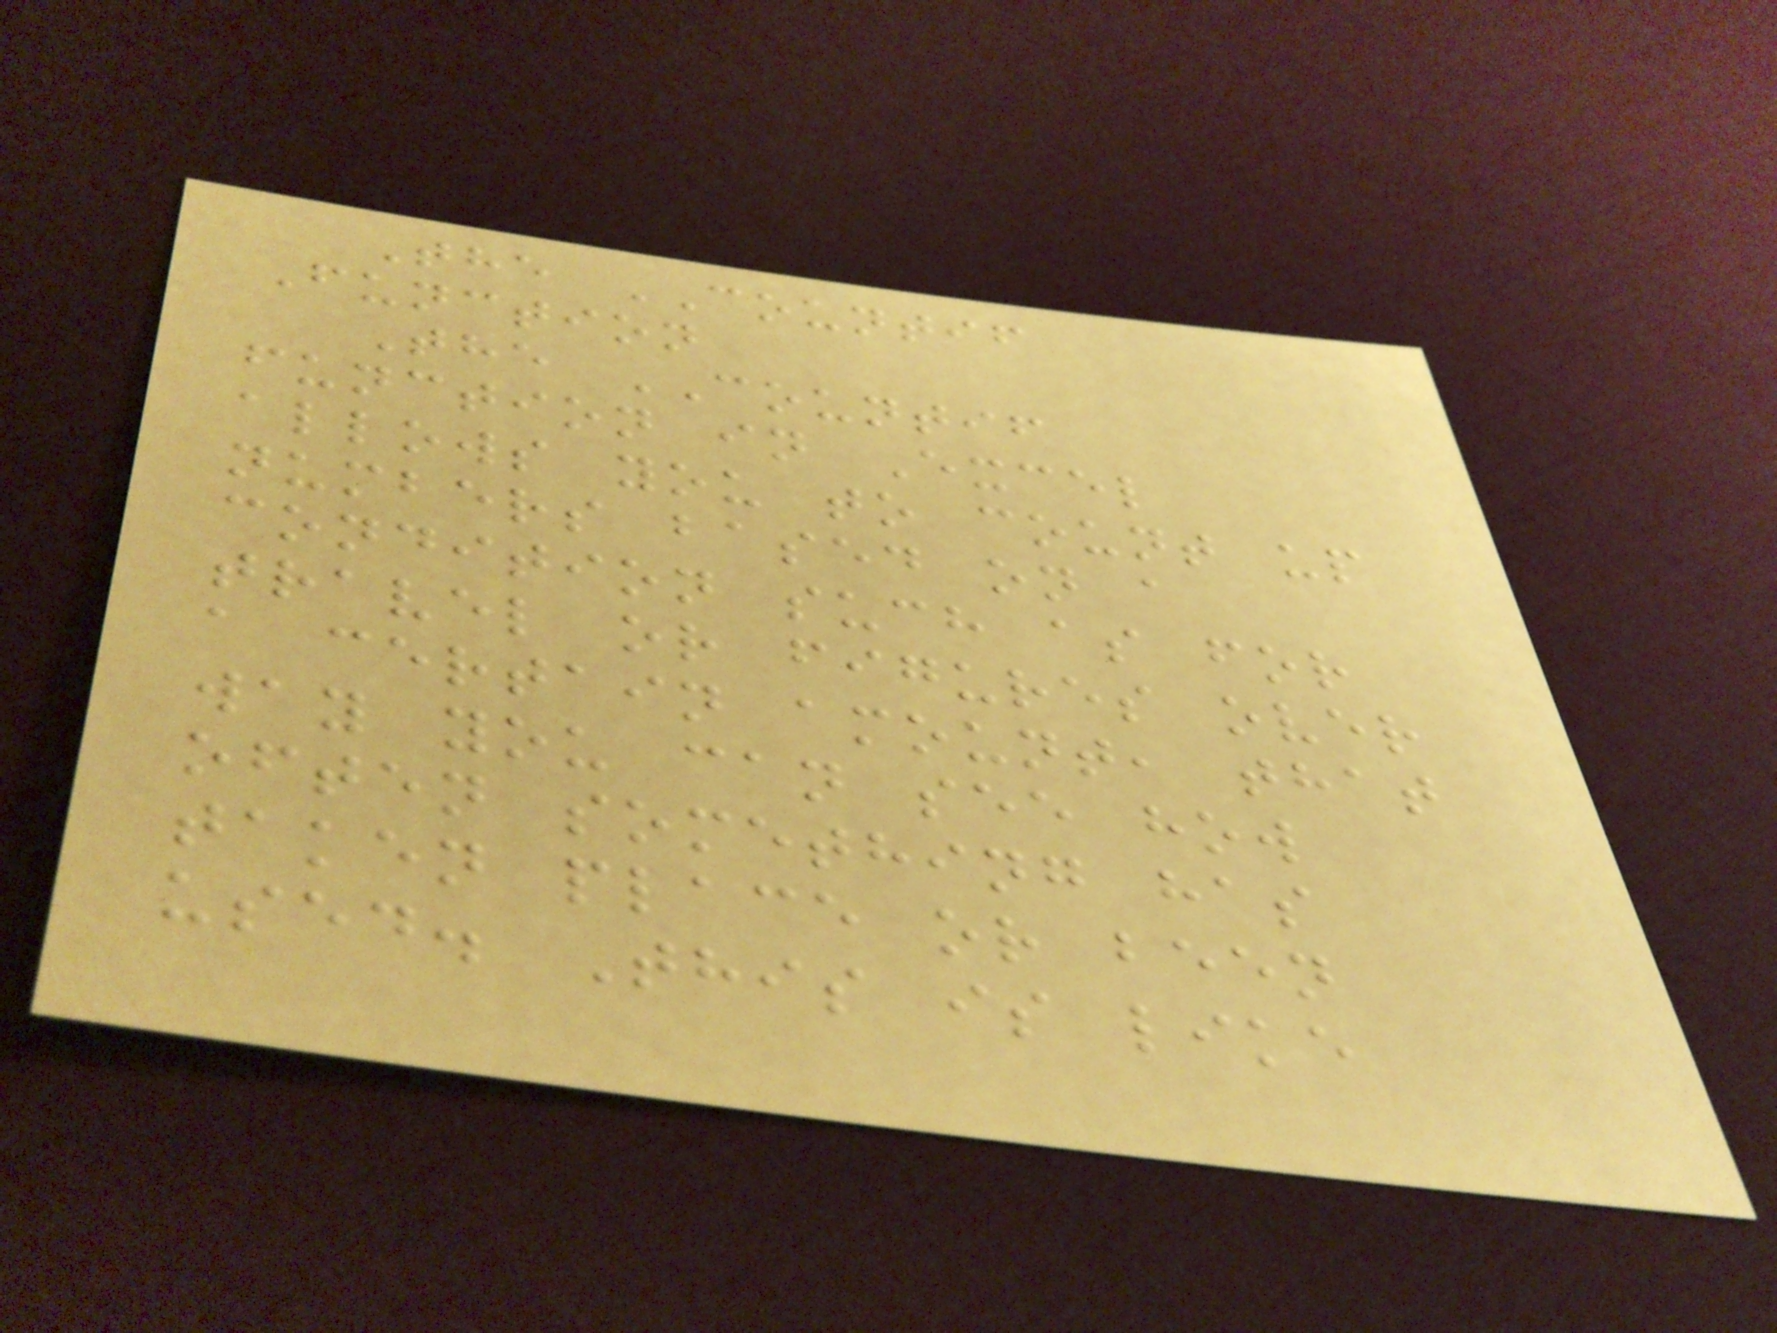The COUNTIF
Function
The COUNTIF
function in Excel
allows you to count up
numbers based on a
condition such as for
travel or figures over
a certain amount, that
way you can see how
often something has
taken place or been
used. This is like
